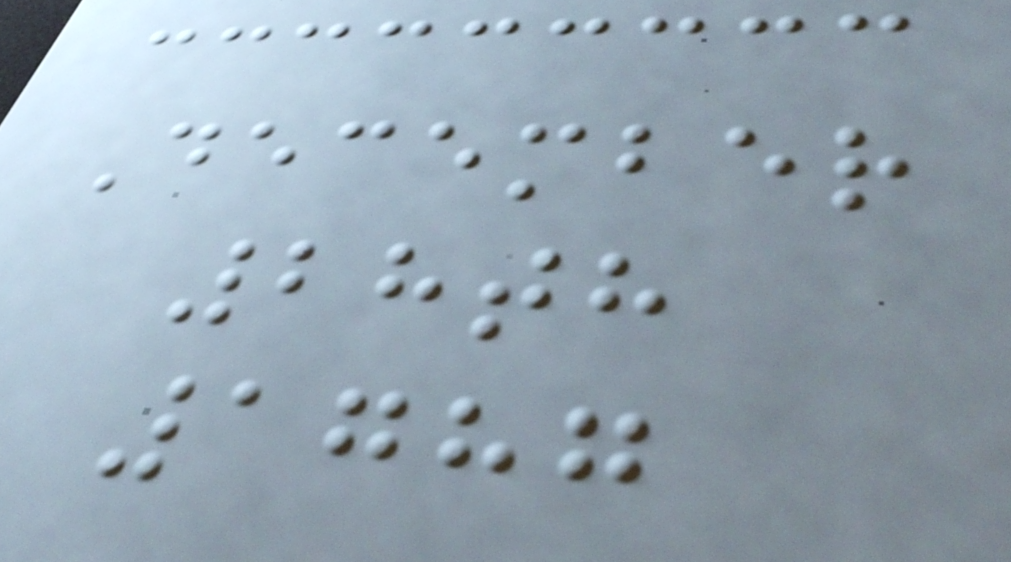December
28th
1787
